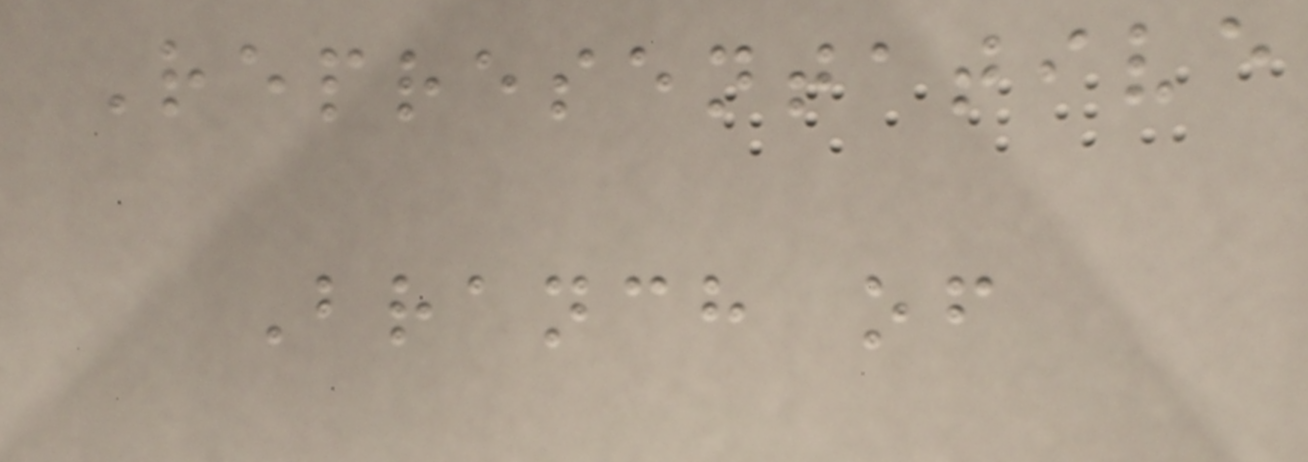Representative
Branch of
